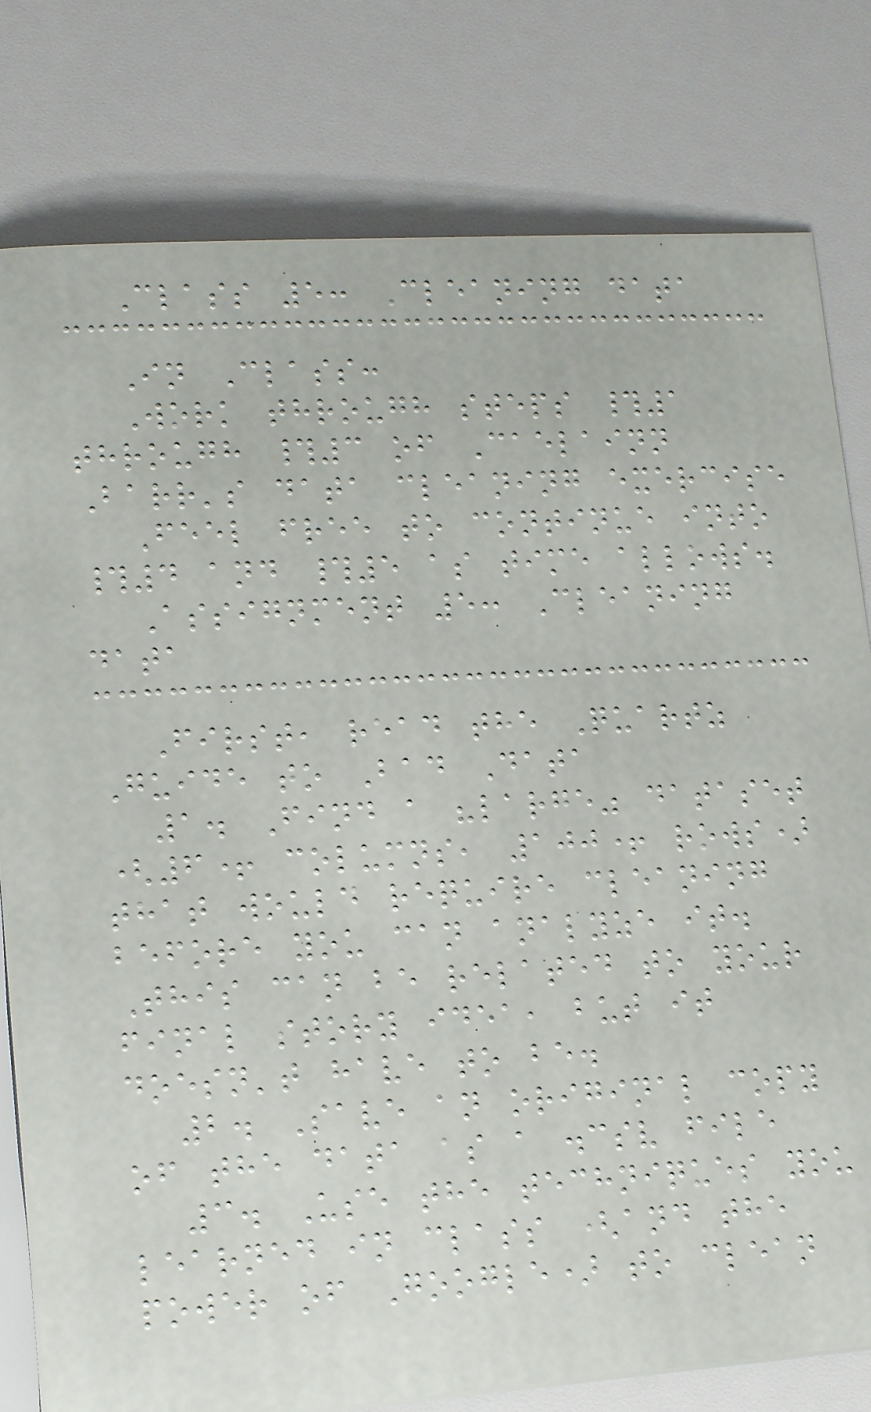Class 5: Cleaning data
In Class:
Work through steps #1
through #3 of Caelainn
Barr's data cleaning exercise
Feel free to continue into
#4 and #5 as time allows.
Assignment 5: Cleaning
data
First, read the Quartz
Guide to Bad Data
1. Find a "large" dataset
(6+ columns, 100+ rows)
that would require cleaning
before you can analyze it.
This can be related to your
final story idea, but it
doesn't have to be.
2. Save an original copy
of the data as a .csv file
3. Use the techniques you
learned in class (and the
power of Google) to clean
